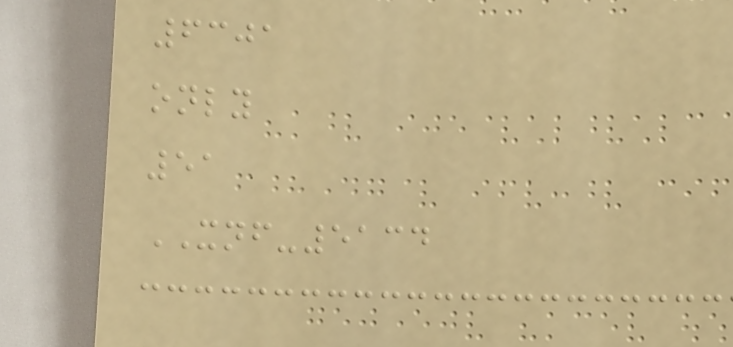6301
only
51
XNF-5134
